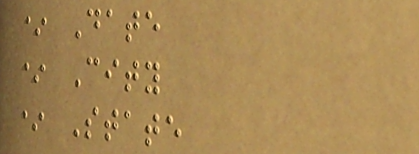* Date
* City
* State
